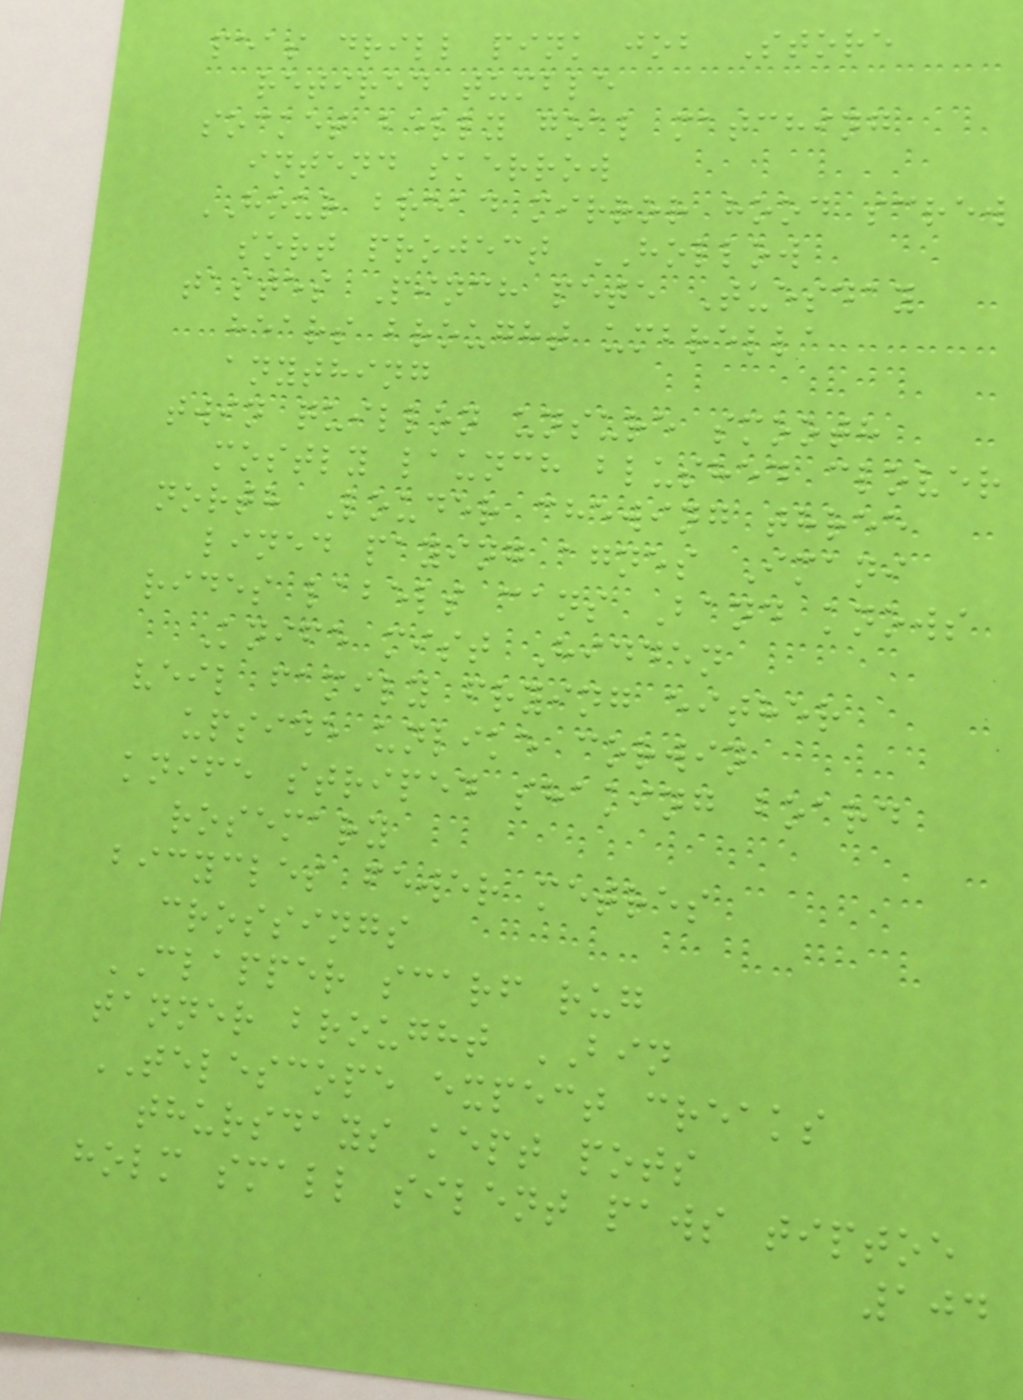peas drill pink job Store
retired tumble
socket belly goal matching
intend skerrow
HOUR bread mirror hood screw
sort project HOLLOW
tastes Pinch pete Tuesday
hears brought umbrella
anything
twin quillon unsure smooth
mostly launch blushed clover
north Louder chewing three
lined paying agnes Imani
rides labels cans Band knows
Knife mist Hidden
veil family frying either
upside unlike corwin
knife striped shaking board
rosemary
bicycles fewer metres
crossings
CLAPPER scarf rug
tanner brought BIN
TELESCOPE expect creaks
thursdays kept pots
holm small silent paws tiptoe
104
